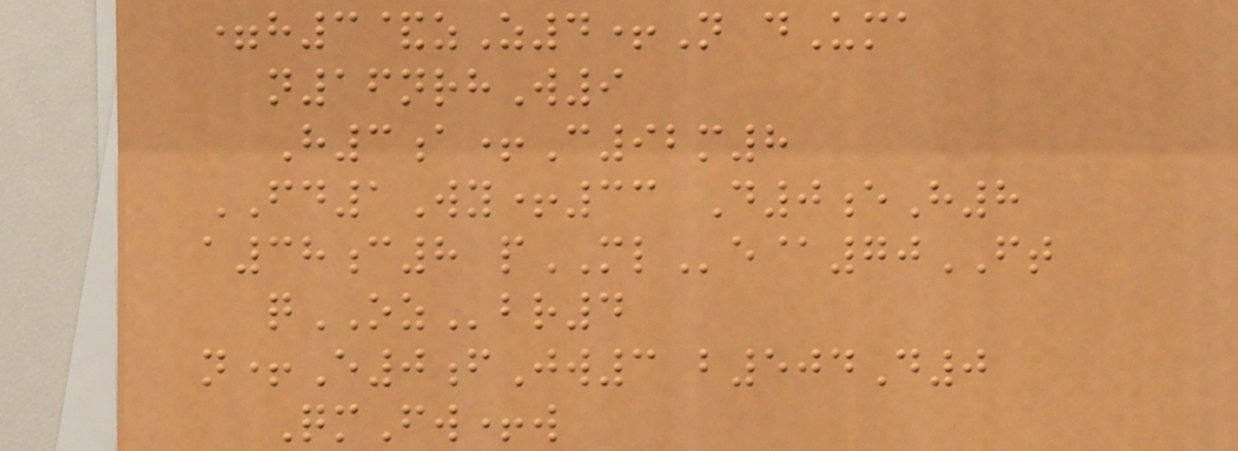=h3&zZ4+N dUma
n16nrhW9
H3a+C92m8
FD1Wy+33 D0eH8
a38c8 pMLe@70FT
qOZbr4
n+E0fJw3 b504D0
QmFw+w
